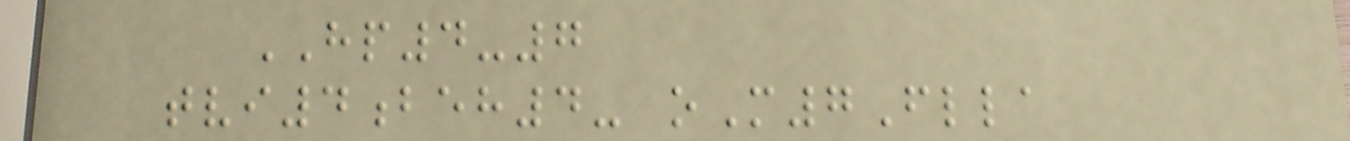HP4-7
tvi4beh4- oM7Flla
